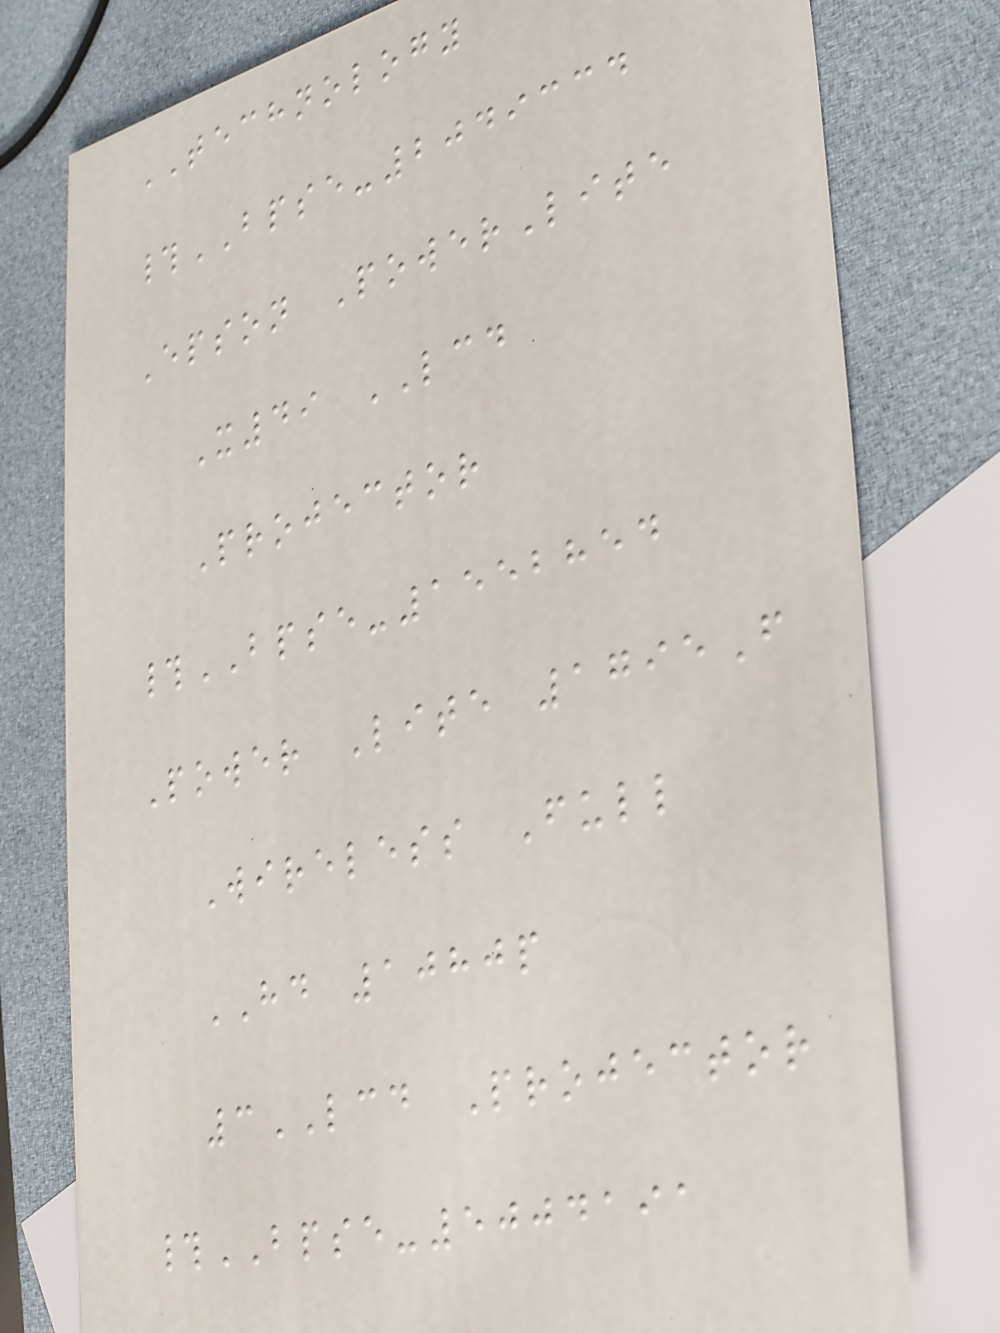TECHNOLOGY
#BPSE-2049334
Epson PowerLite
X49 LCD
Projector
#BPSE-1552854
Power Lite 1795F
Wireless Full
HD 1080p
3LCD Projector
#BPSE-5004191
